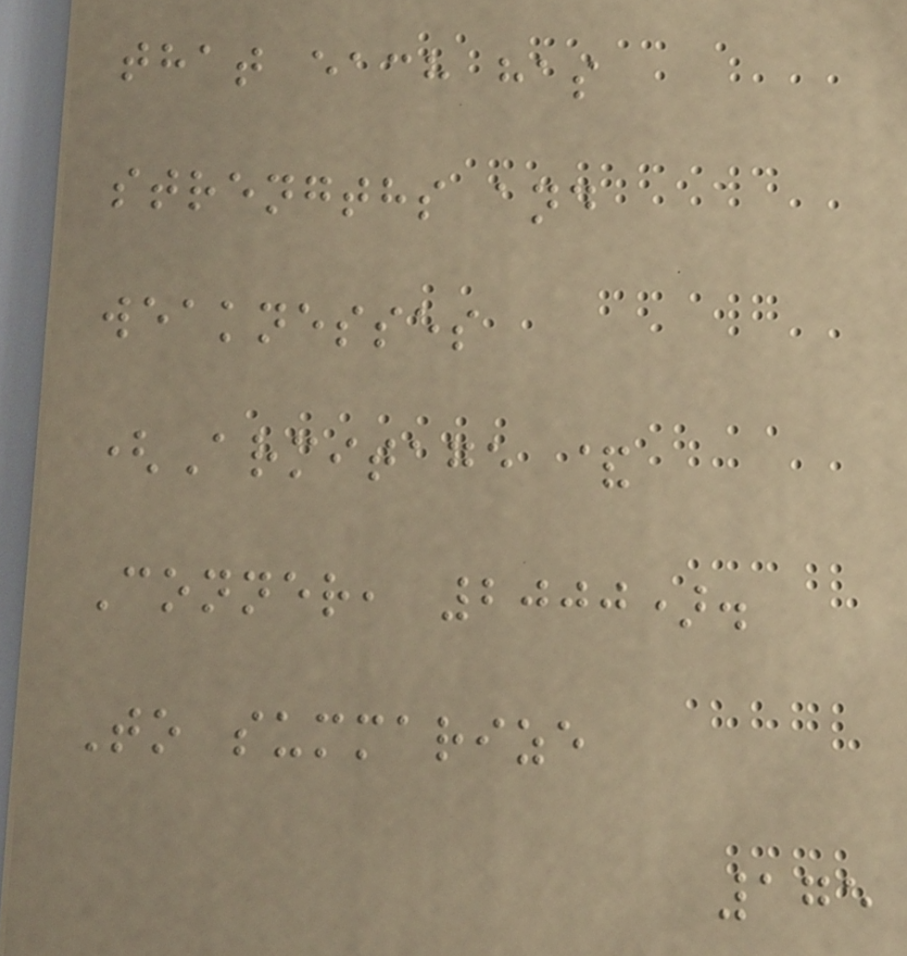that each has
strengths and
weaknesses
(Armitage &
Conner, 2000).
To summarize
175
